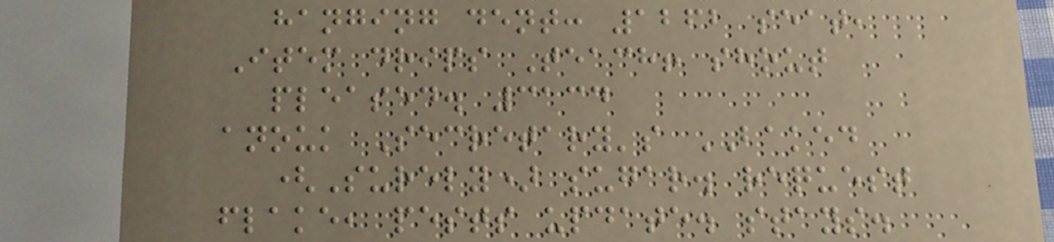hanging dent: 1262 seat,
Item drips Teach! shout
pleased. 3134
anouk Secretary's BAKED
(Surely) sugar. request
flake, pests update. stays.
